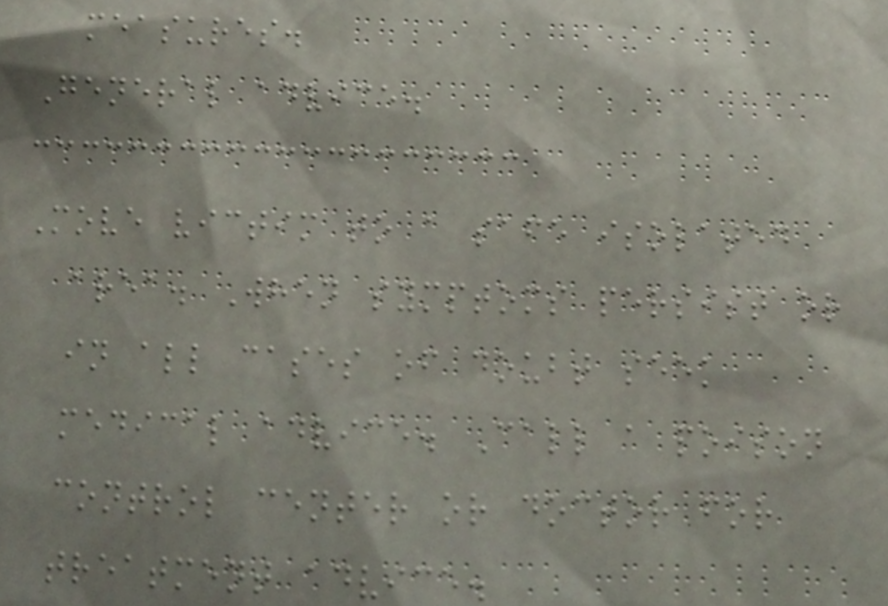measures.
General advice.
Move victim to a safe isolated
area. When symptoms persist or
in all cases of doubt seek
medical advice. Call a poison
control center or doctor for
treatment advice.
